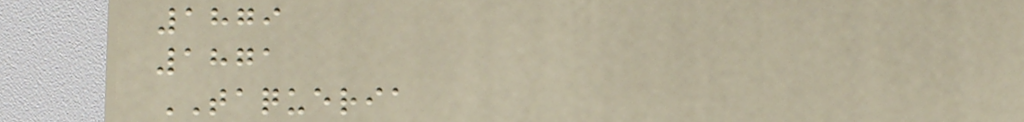1879
1871
TAQUERIA
